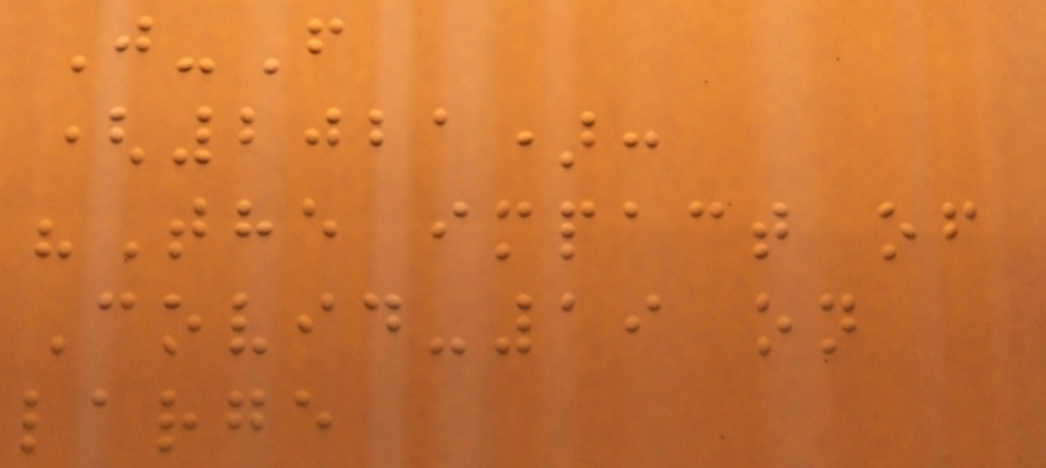J-F
(2021):
"The impact of
Covid-19 on
large
